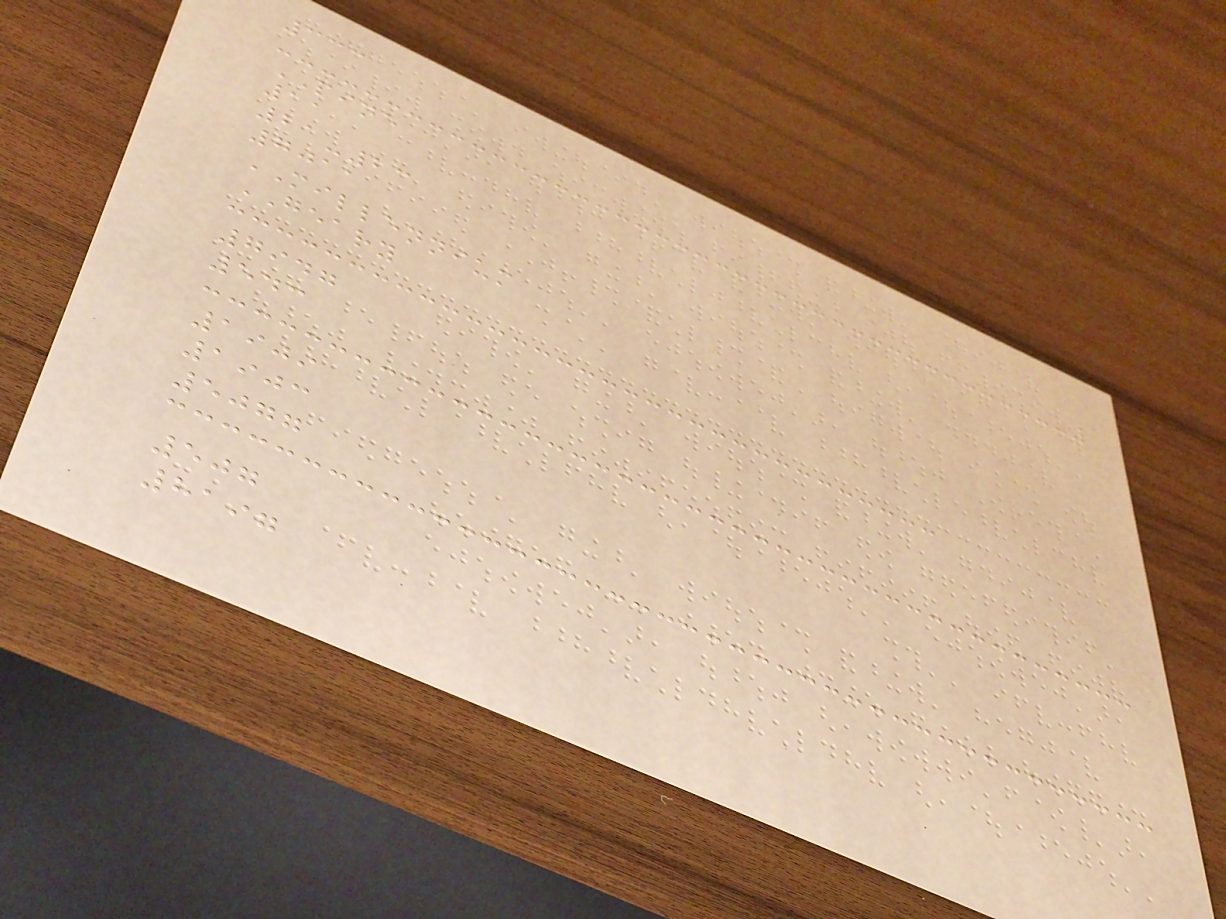333
PINE
11
21-23
7011
MILLENNIUM
GEARY
7947
543
1909
1903
5077
507
8197
